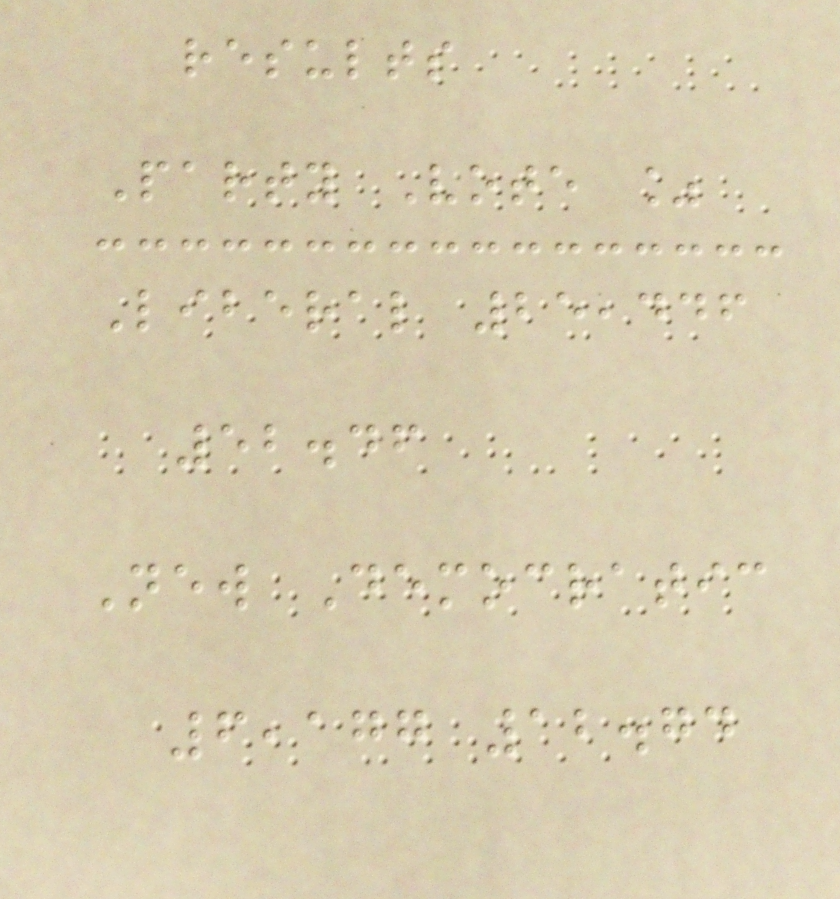results
Party Vote %
Liberal 25,446
52.46
New Democratic
6,177 12.74
